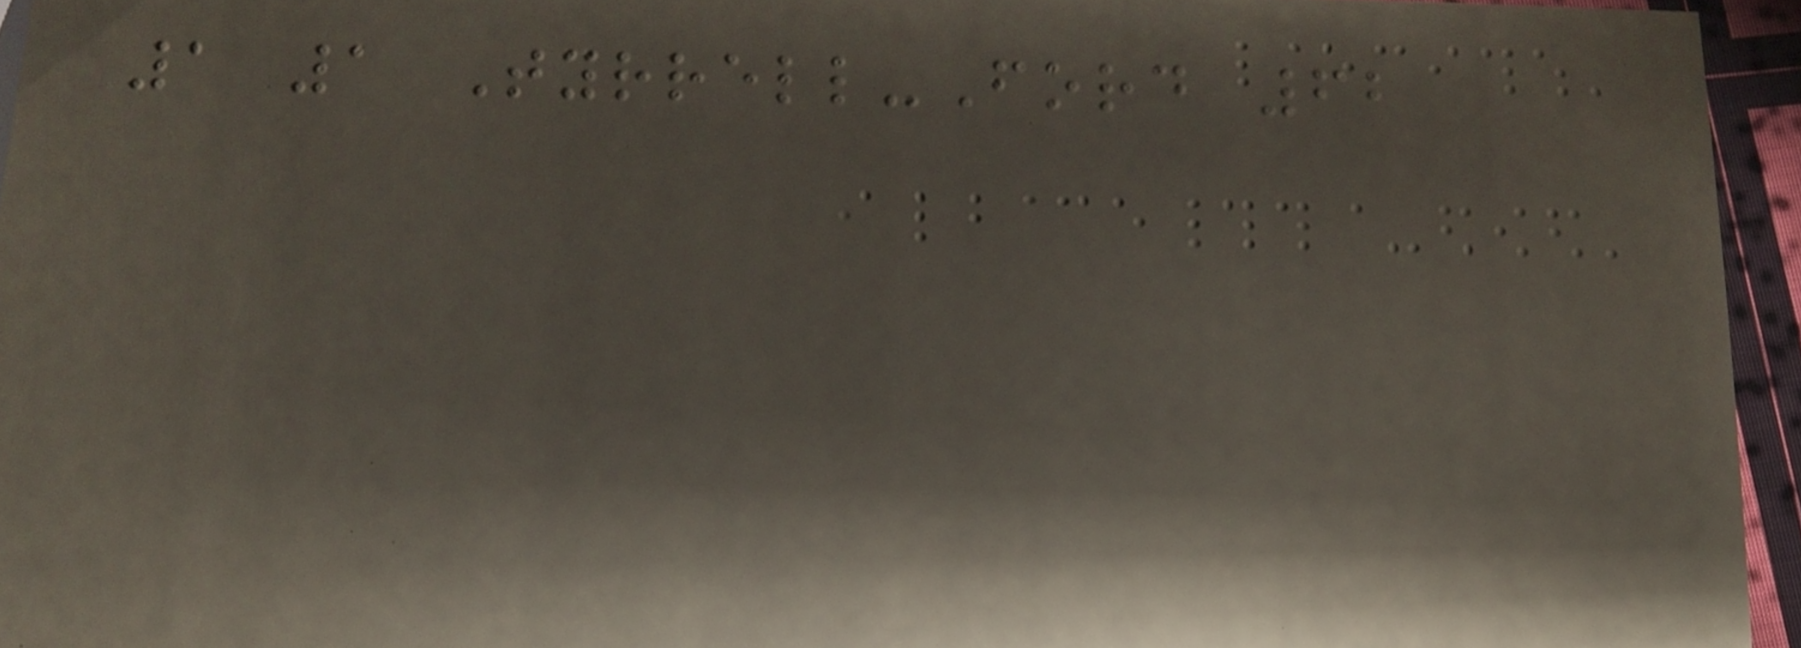1 1 Tyrrell-Ford 62
